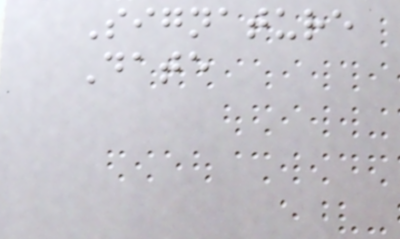Signature
Date
